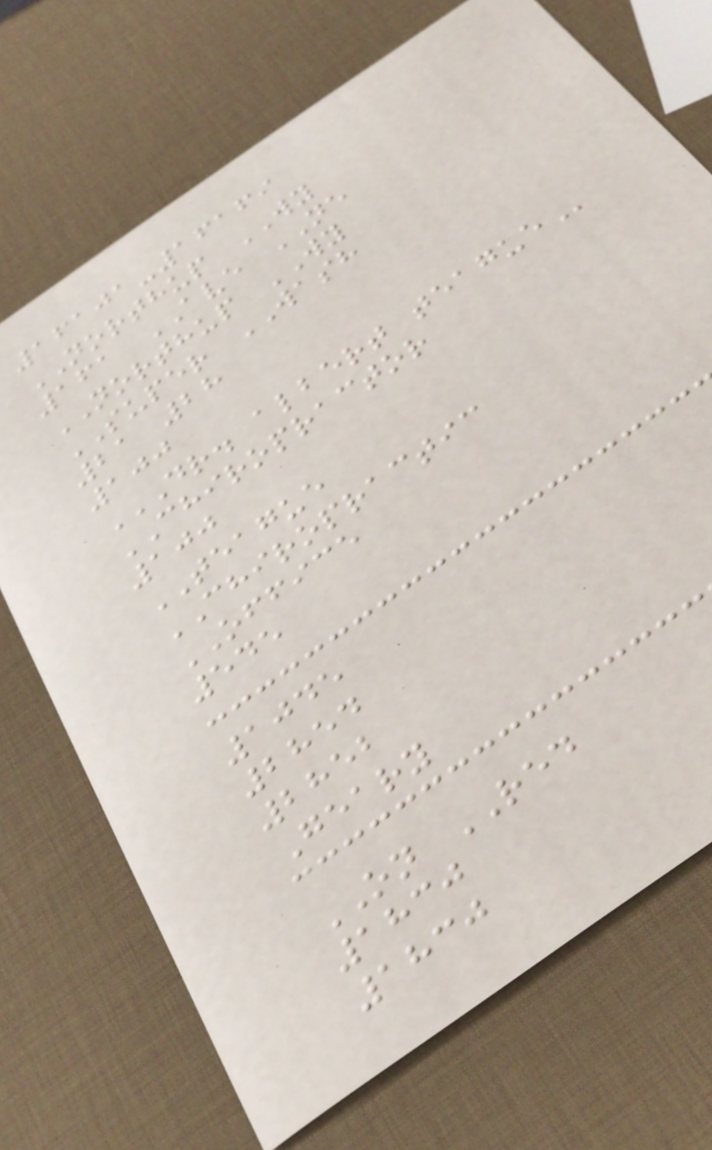16101-16169
NORTHUP WY
161 AVE NE
NORTHUP WY
SUPER WASH
21 28
100
DR. ALBERT TEAGUE
CHIROPRACTOR
100
TEAGUE
CHIROPRACTIC
OFFICE
545
1045
2854
2852
Geary
ON RED
1830
1830
